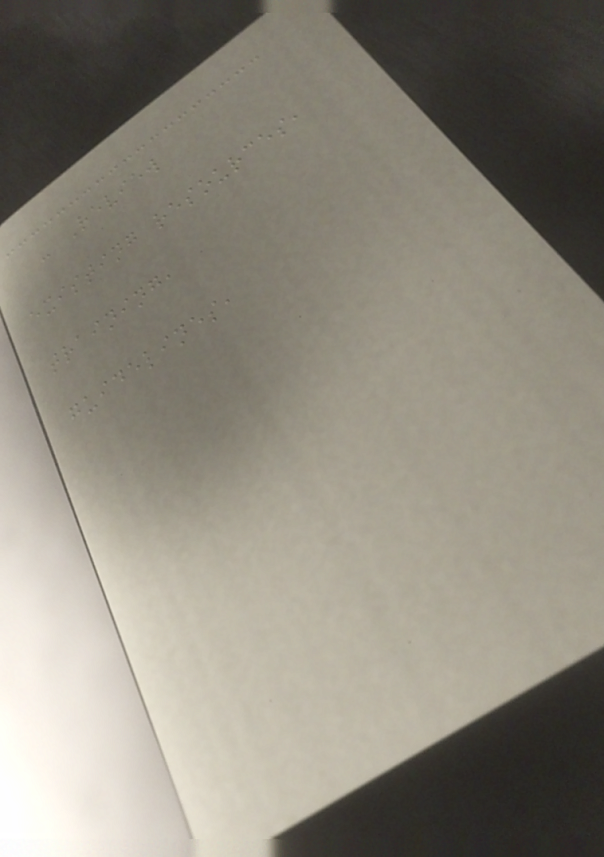- Review
existing resources,
training,
guidelines,
